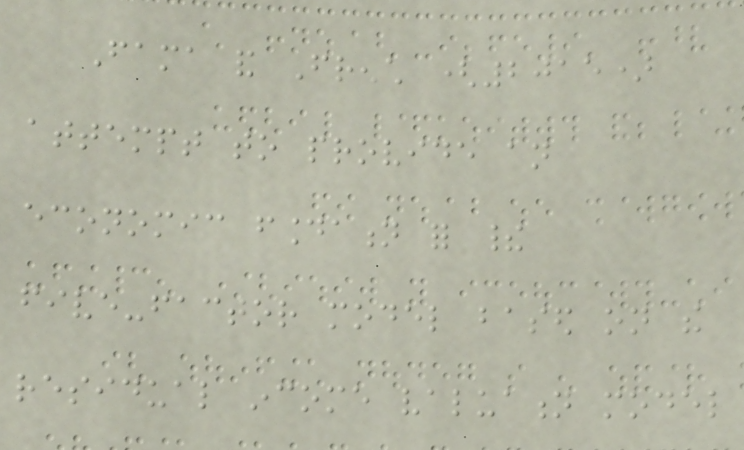Fama and French (2015)
attempt to provide an
economic foundation for their
five-factor model based on the
residual income valuation model
